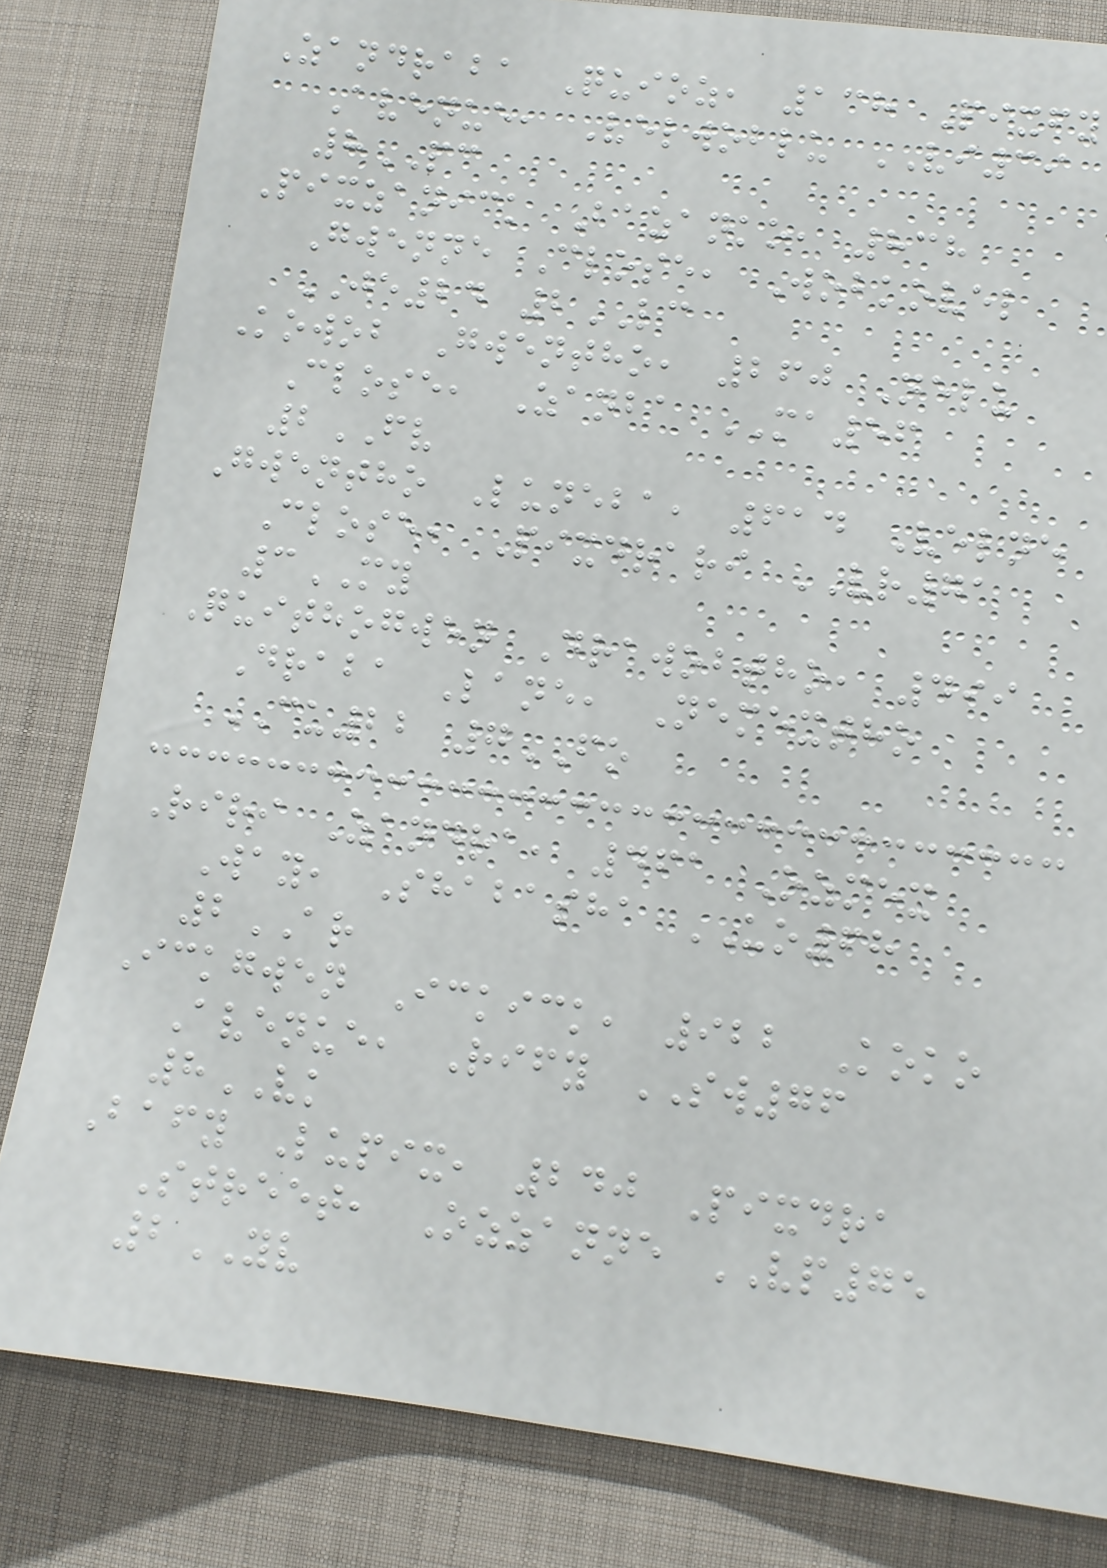Zandraba Quioz, 138 Pixfy
Avenue, Velwoblu VI39
8PC
Pixzanick Bazanko, 838
Gwenne Close, Wobkovel
JE24 2LC
Kowob Gwentho, 260 Nelu
Close, Zanba MA56
2FV
Gwentho Luneba, 614 Velne
Close, Pixdrari VR71
3MY
Quithogwen Drawobtho, 499
Draba Lane, Nemextho
CU22 7FO
Riri Zandra, 461 Ozmex
Way, Shabasha UO68
2AR
Ickgwen Ickick, 922 Koko
Avenue, Rify SW76
8VK
Bafy Lupix, 240 Pixdra
Street, Ozzanne VP75
2YV
